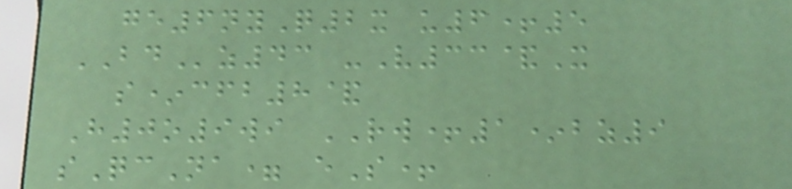ge6nyQ2x u6+5
BDz43 -V33&X
s*cfb8&
H0o9wi RW+1*bz9
sQcNa= eS+
